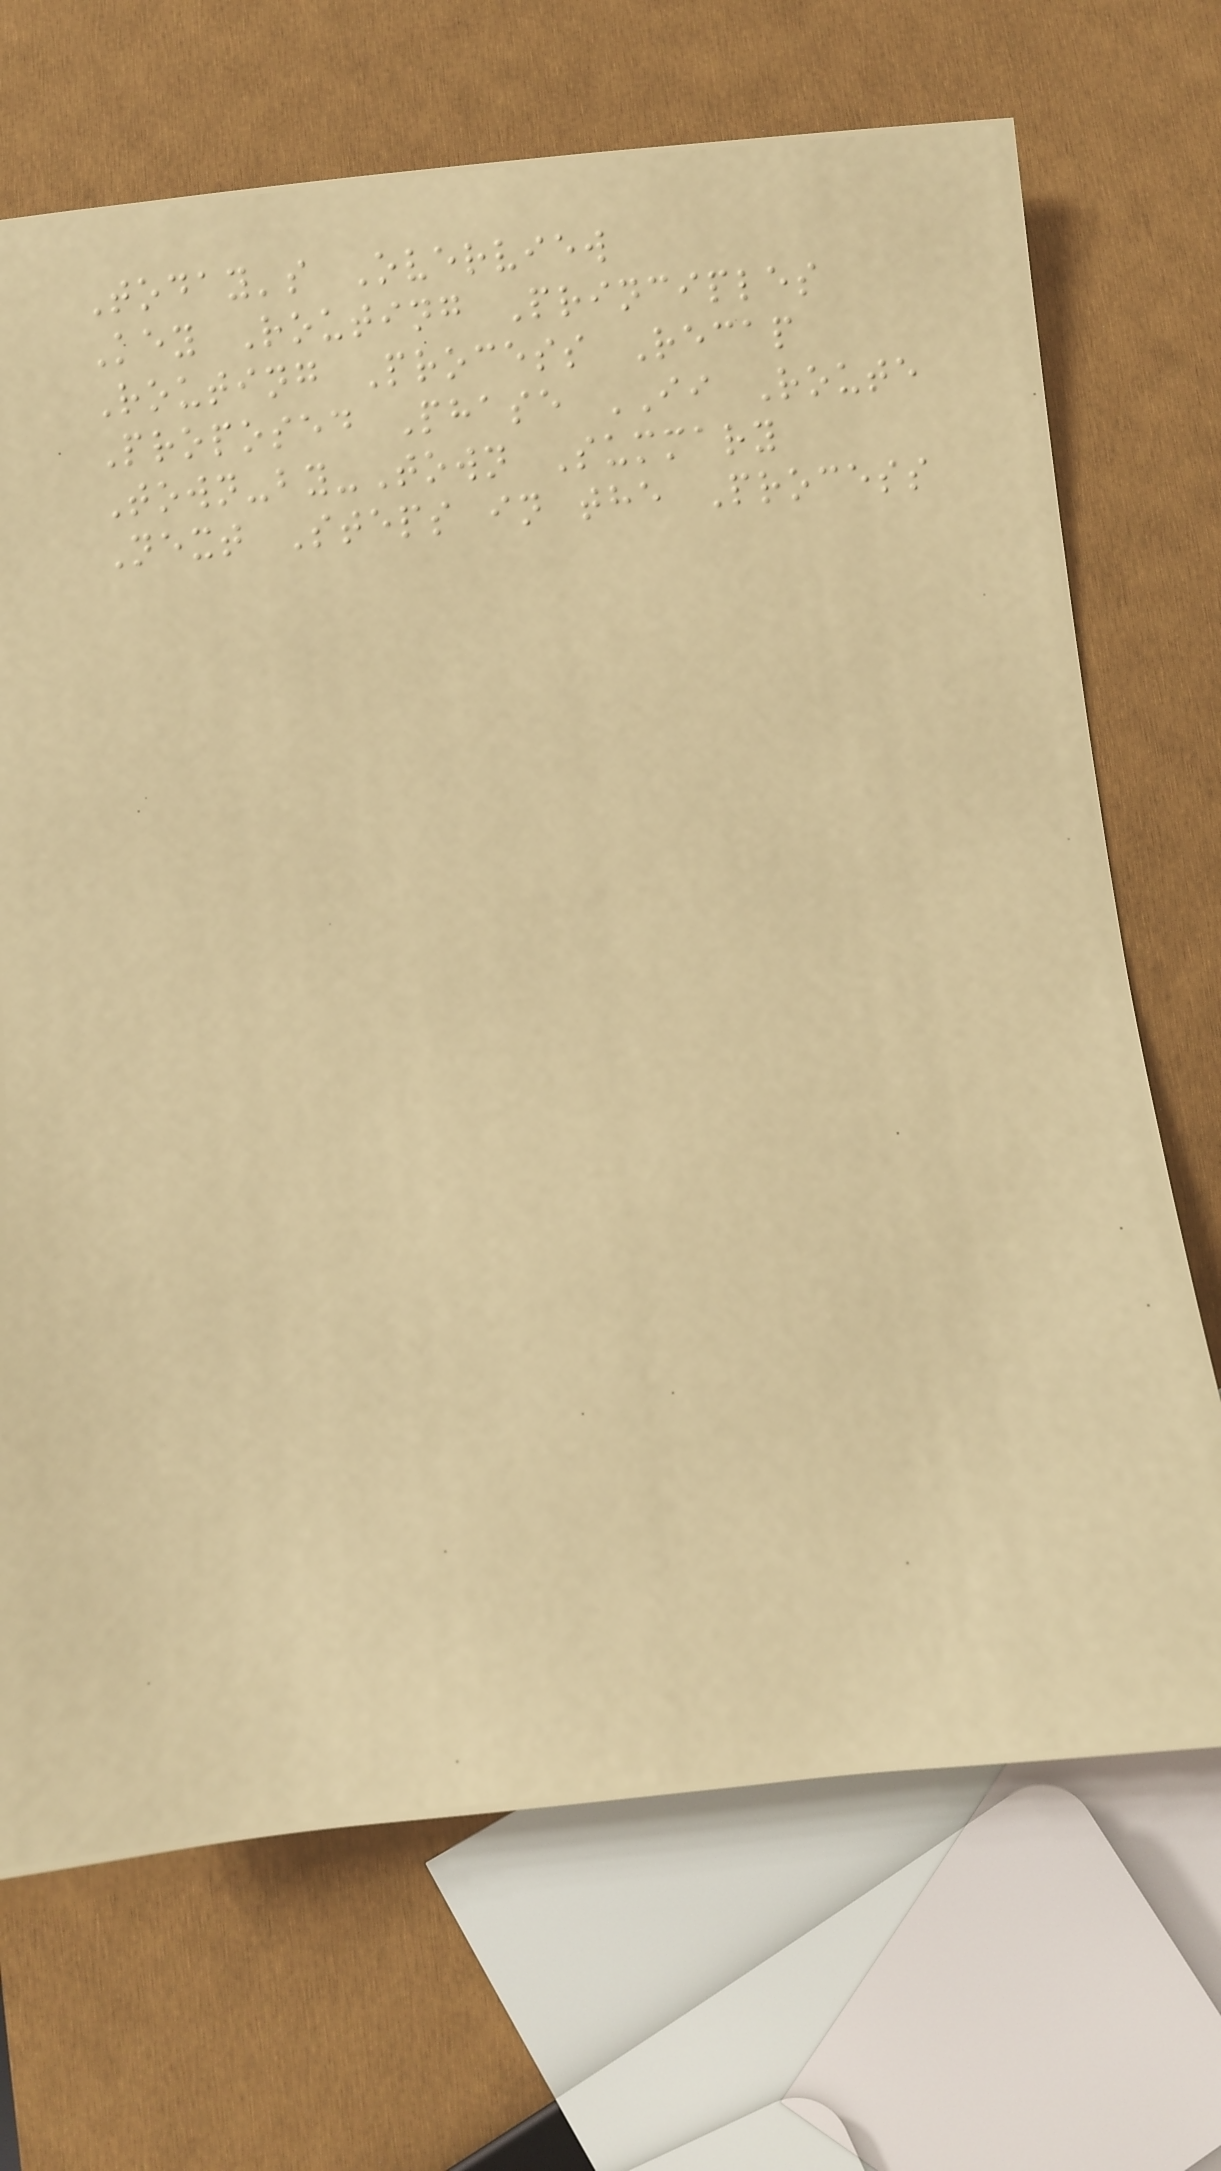Today's Overview
Key Routing Principles
Routing Process Recap
Proposed Phase II Route
Town-by-Town Summary
Next Steps in the Process
